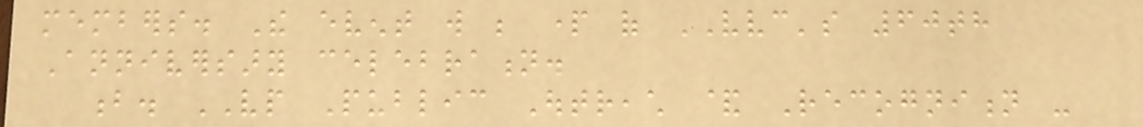members. The event will be part of VVC's 60th
Anniversary celebration.
b. VP Public Outreach & Recognition -
